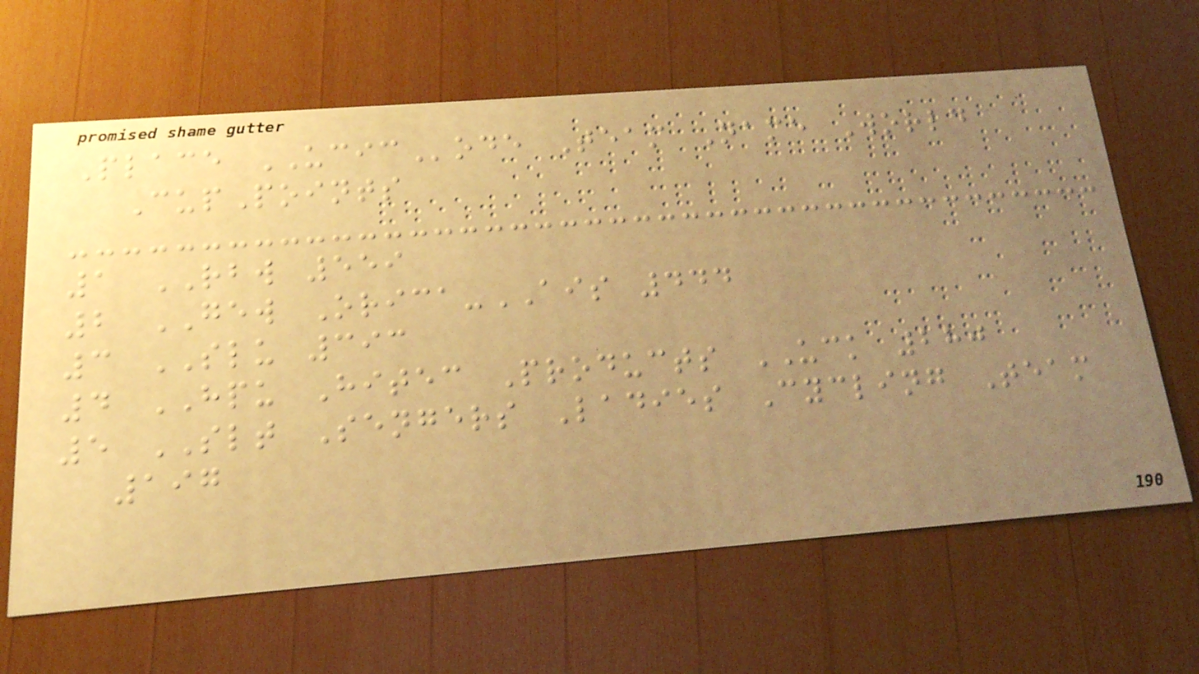Place UCICode Team Name World
CupPoints
1 RBW 559
2 GEW Orica-AIS 444
3 SLU 393
4 HPU Hitec Products UCK 280
5 SLT Sengers Ladies Cycling Team
197
